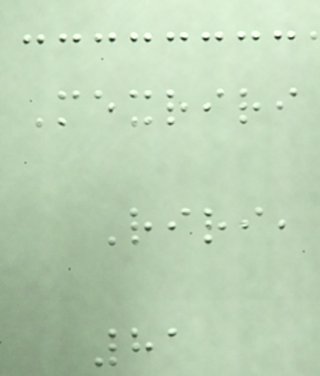Mexriri
Riri,
81
